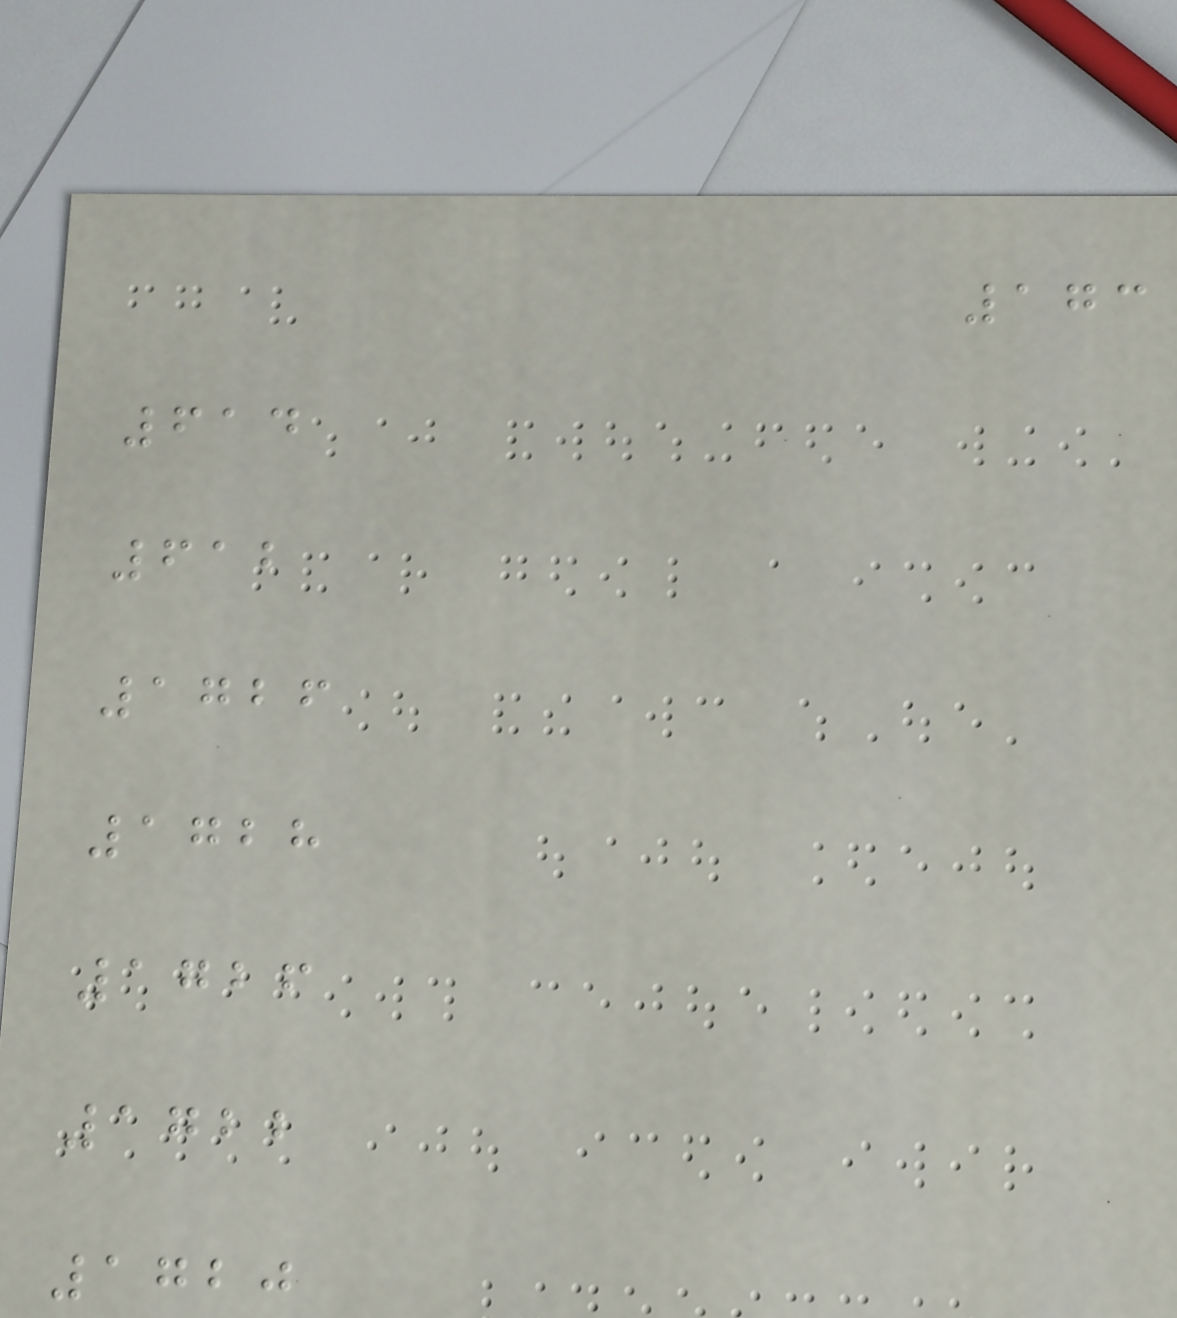173
614
612
1726
1728
1726
1722
1720
